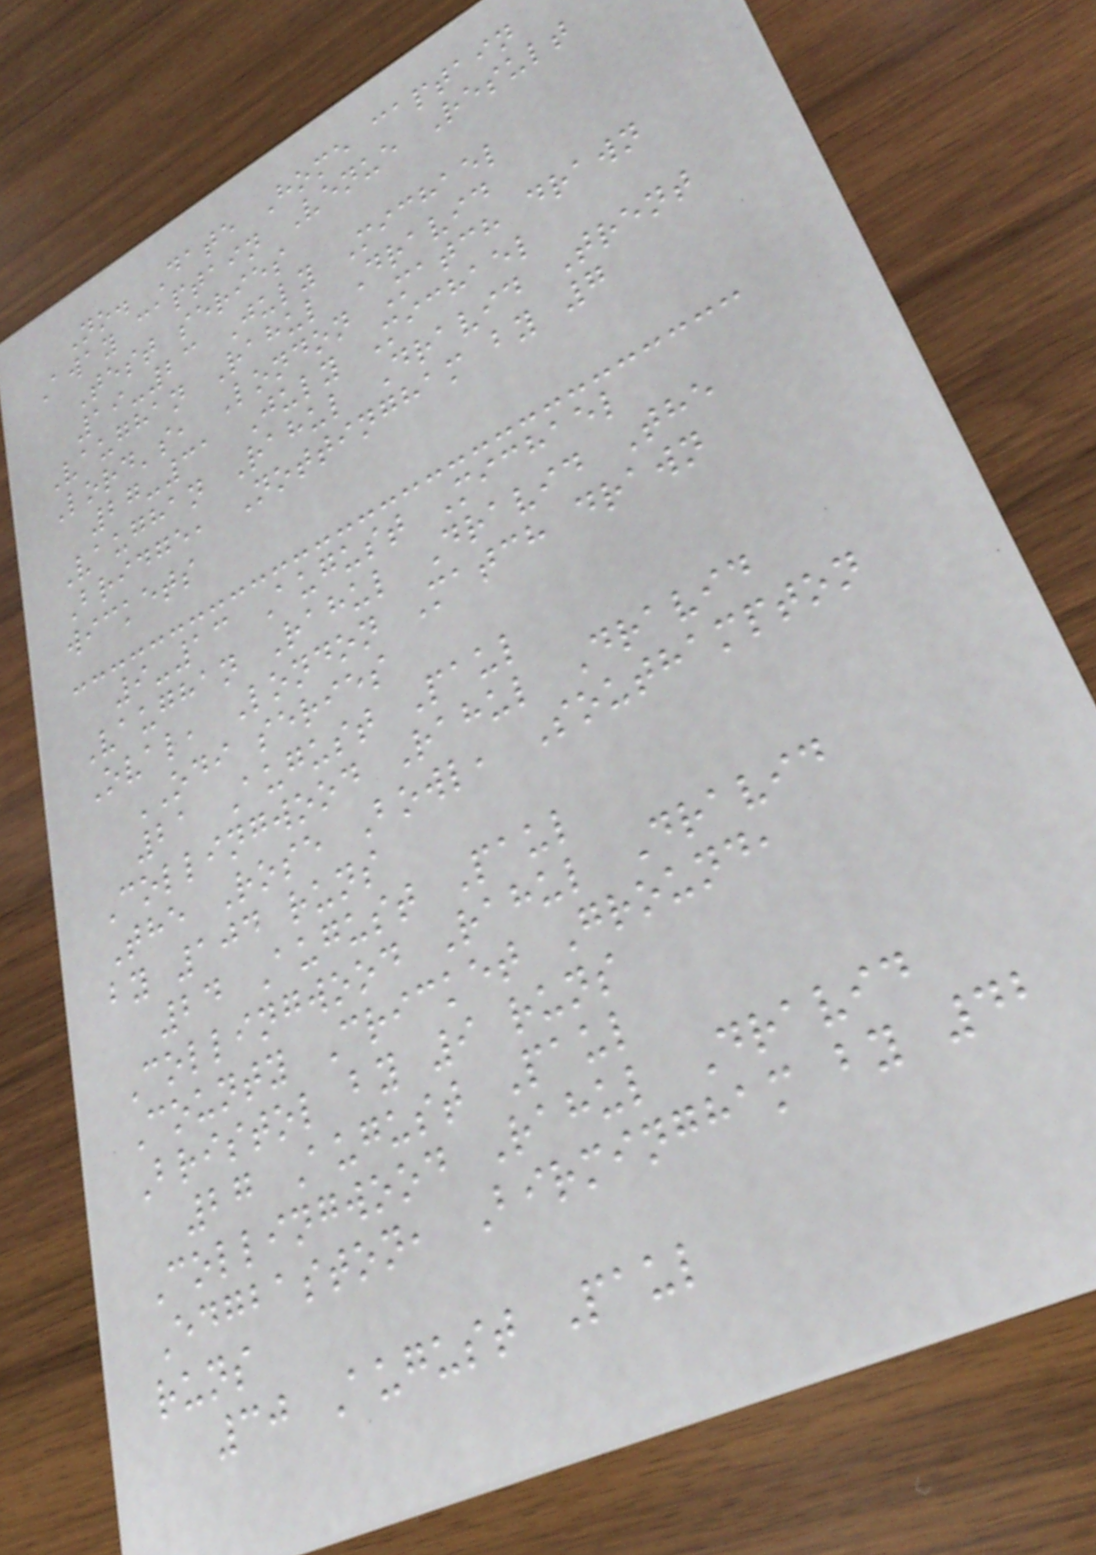No. Date Home captain
Away captain Venue Result
Test series
19-23 July Michael
Vaughan Rahul Dravid
Lord's, London Match drawn
27-31 July Michael
Vaughan Rahul Dravid Trent
Bridge, Nottingham by 7
wickets
9-13 August Michael
Vaughan Rahul Dravid The
Oval, London Match drawn
ODI series
21 August Paul
Collingwood Rahul Dravid
The Rose Bowl, Southampton
by 104 runs
24 August Paul
Collingwood Rahul Dravid
County Cricket Ground,
Bristol by 9 runs
27 August Paul
Collingwood Rahul Dravid
Edgbaston, Birmingham by 42
runs
30 August Paul
